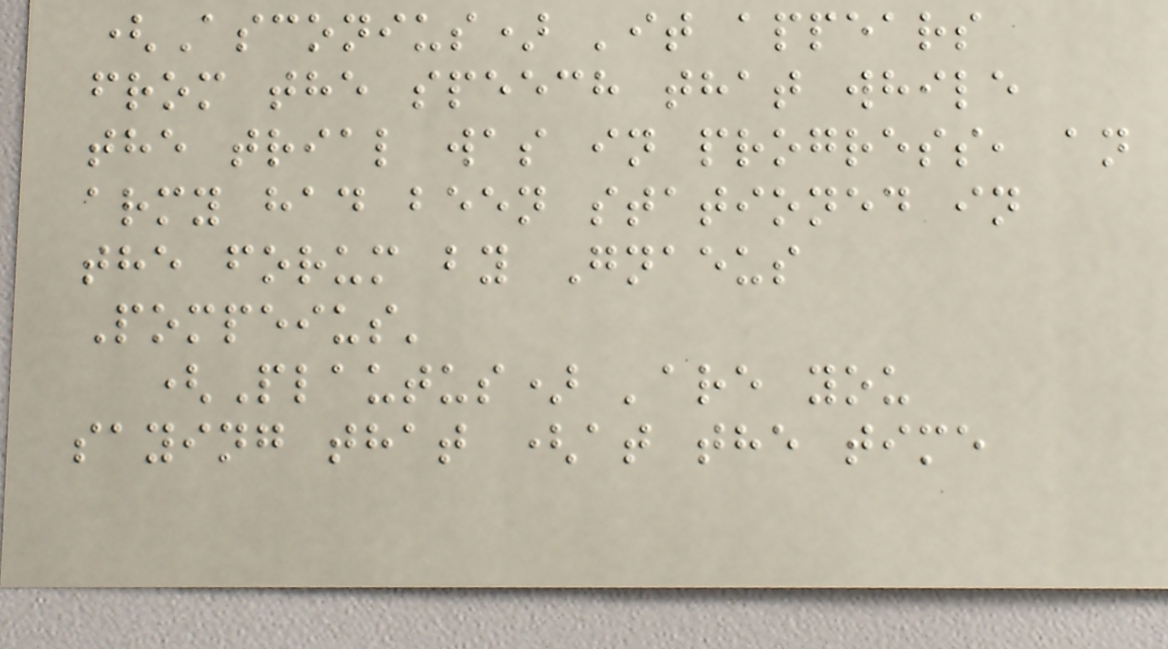(Asconius) 'it appears
from the speech that while
the trial was in progress, an
army had been stationed in
the forum by Gnaeus
Pompeius'
(Plautus) 'are you
saying that (at the time
